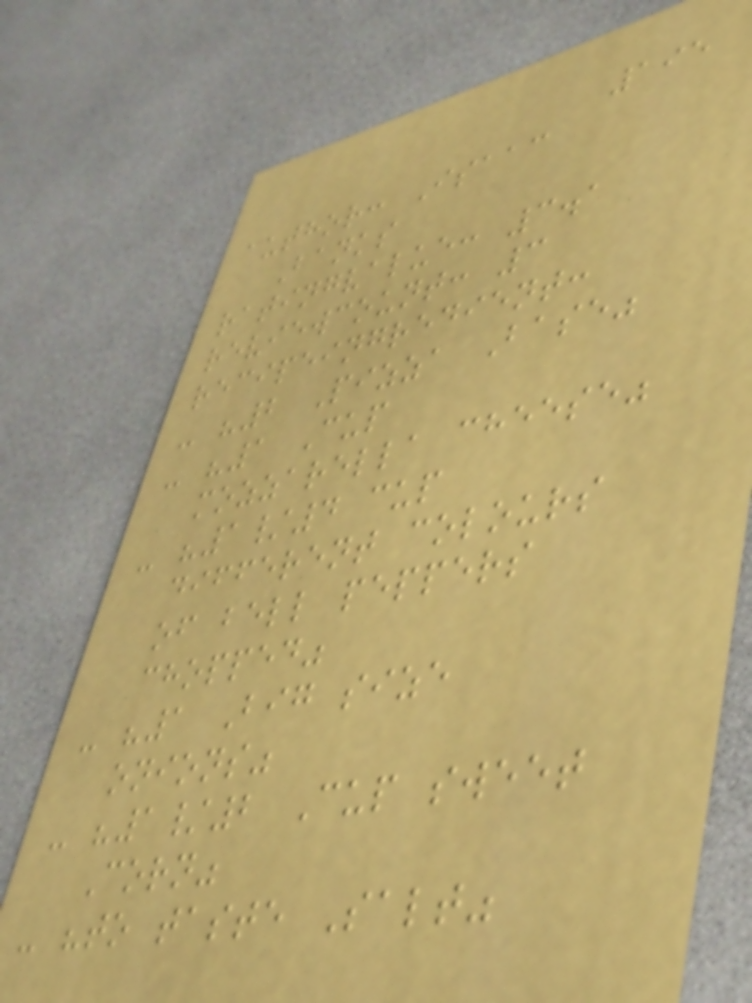195
author: Isaac
Banks
ratingvalue: 3.1
reviewcount: 3
recipeingredient:
- "2 Pizza Base"
- "1 Cup
mozzarella cheese"
- "1/4 cup
different colours
of bell peppers
chopped"
- "1 Big size
onions"
- "1/2 Cup sweet
Corn"
- "to taste Salt"
